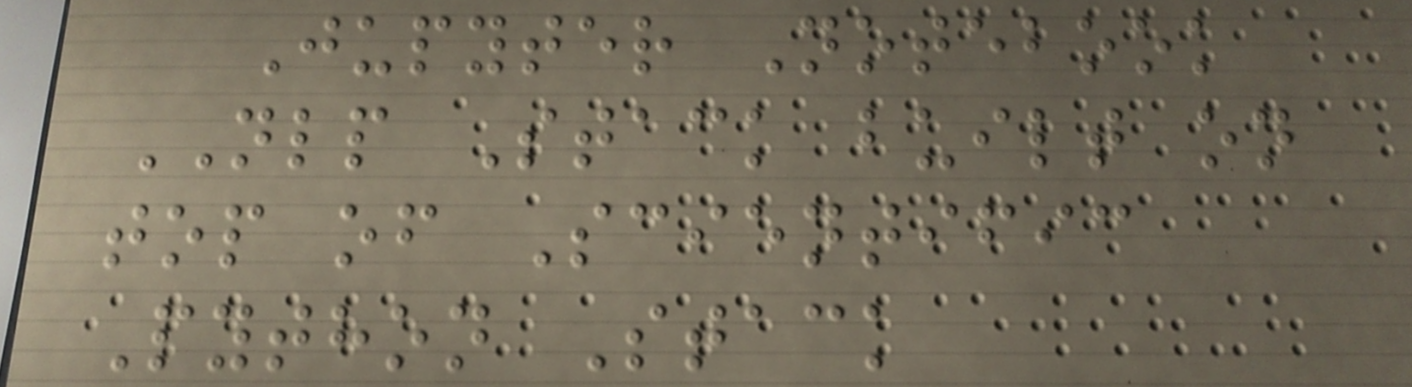Jupyter Notebook
NLP Stack built on
top of Scientific
Python Stack
